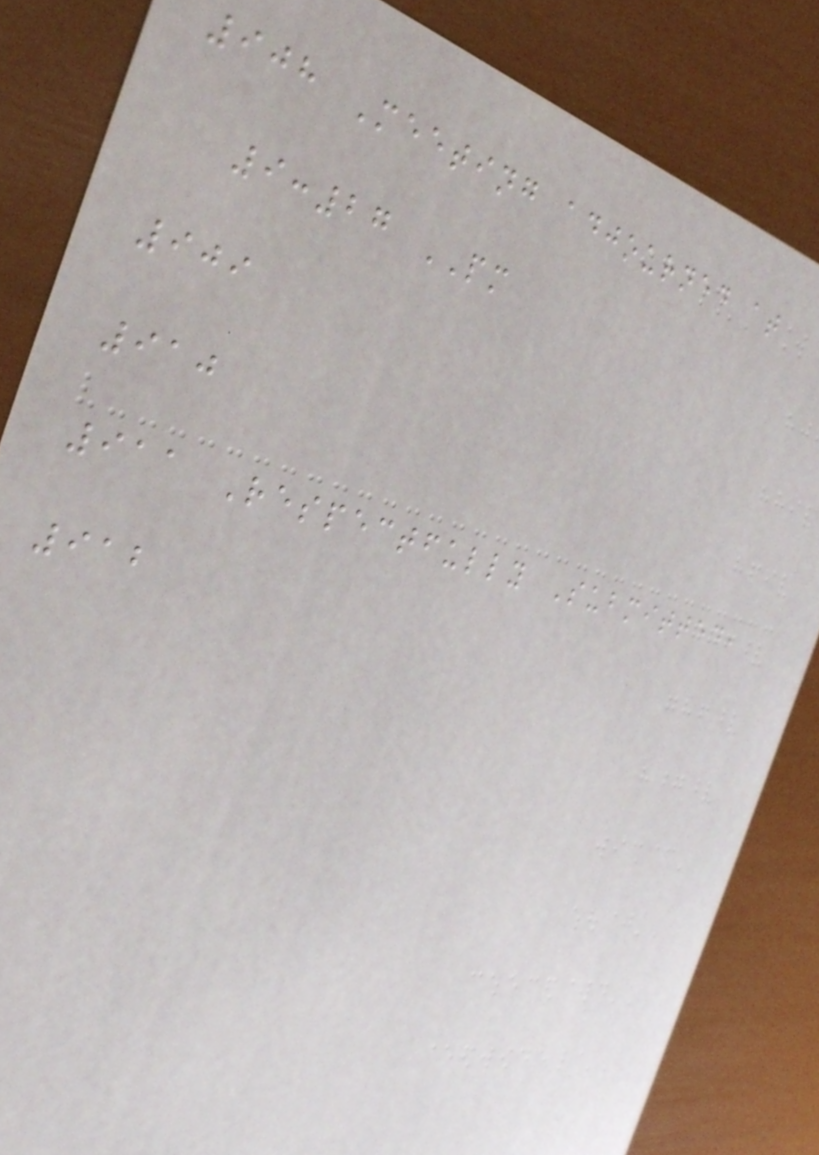908 Meeting adjourned at
9:27 PM
909
910
911 Respectfully Submitted,
912
